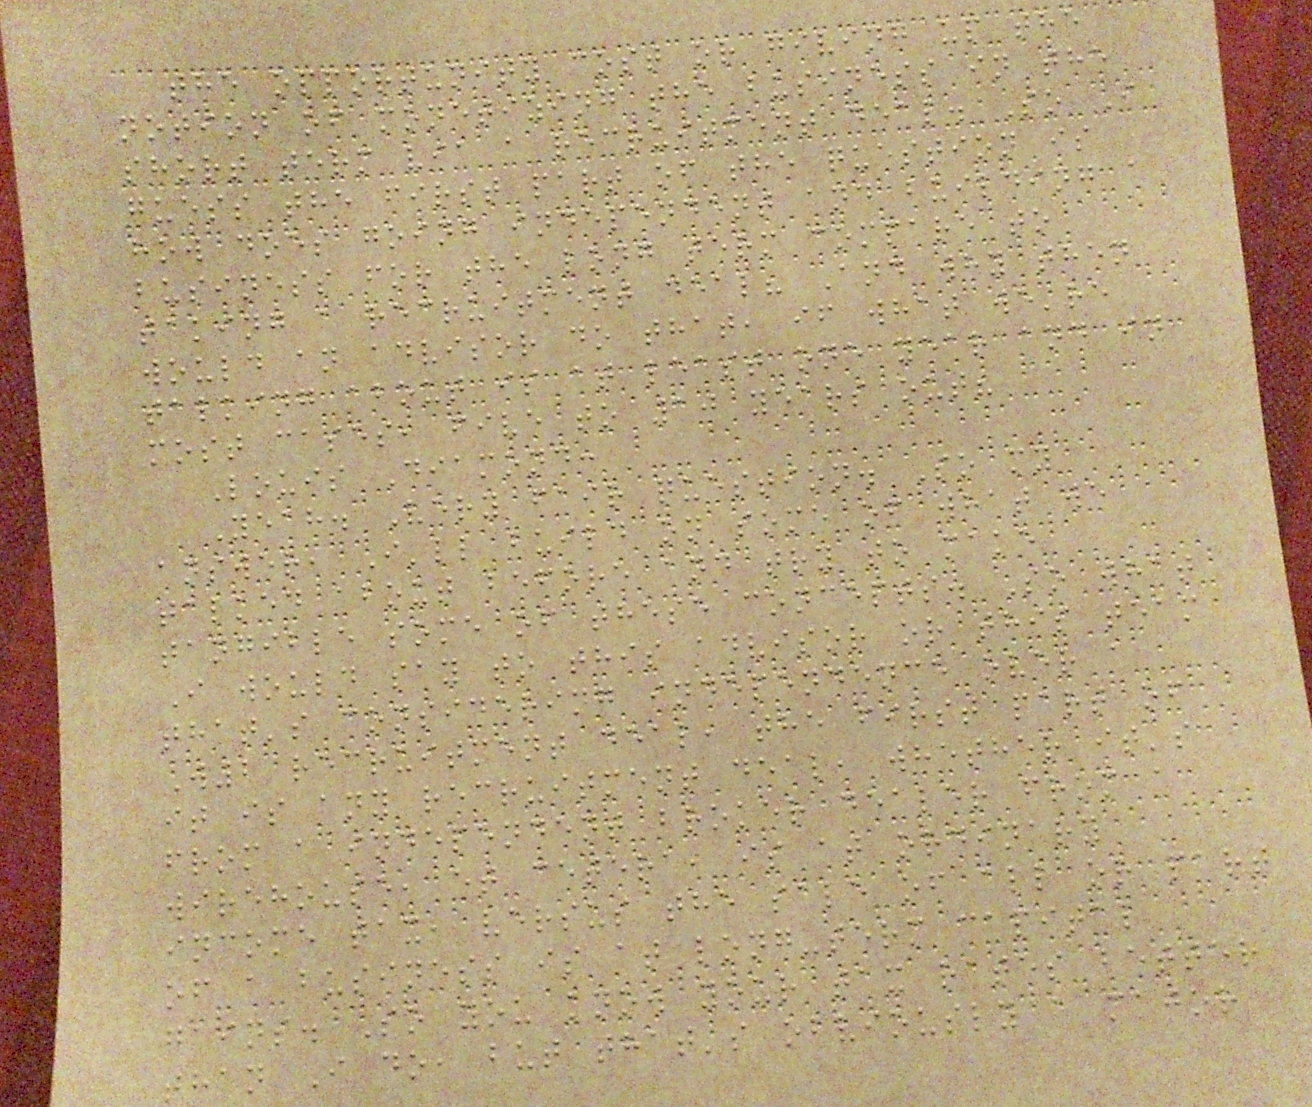the opportunity cost or giving up the
notion of monetizing the business in the
short term via a recruitment deal. So I
guess the first part of the question is
how does going independent and building a
business for the long term compare to
taking a recruitment deal? And why then
would an advisor do that, if what we're
talking about is at least one year and in
most cases, five to 10 years out?
Louis Diamond:
Yeah. Very fair question. So my
answer, I'll build on some of what we
talked about before and try to make
tangible some of these concepts. So what
I would say to this advisor or this team
that's considering independence over a
W2 recruitment deal, the first part of
it is any recruitment deal, whether it's
from a independent broker dealer from a
wirehouse, et cetera, is at ordinary
income tax, versus the sale of all or part
of a business is at long-term capital
gains. So you know your tax rates better
than I do, but that's obviously a major
